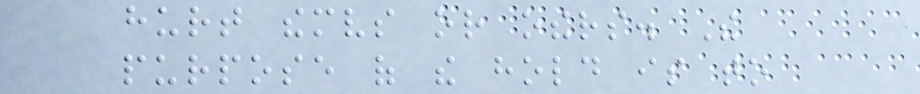hurt themselves or others. The
purpose of the hold is to
